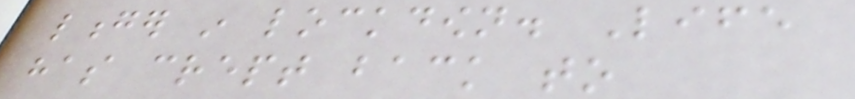longer in lockdown. Life
has crept back to
